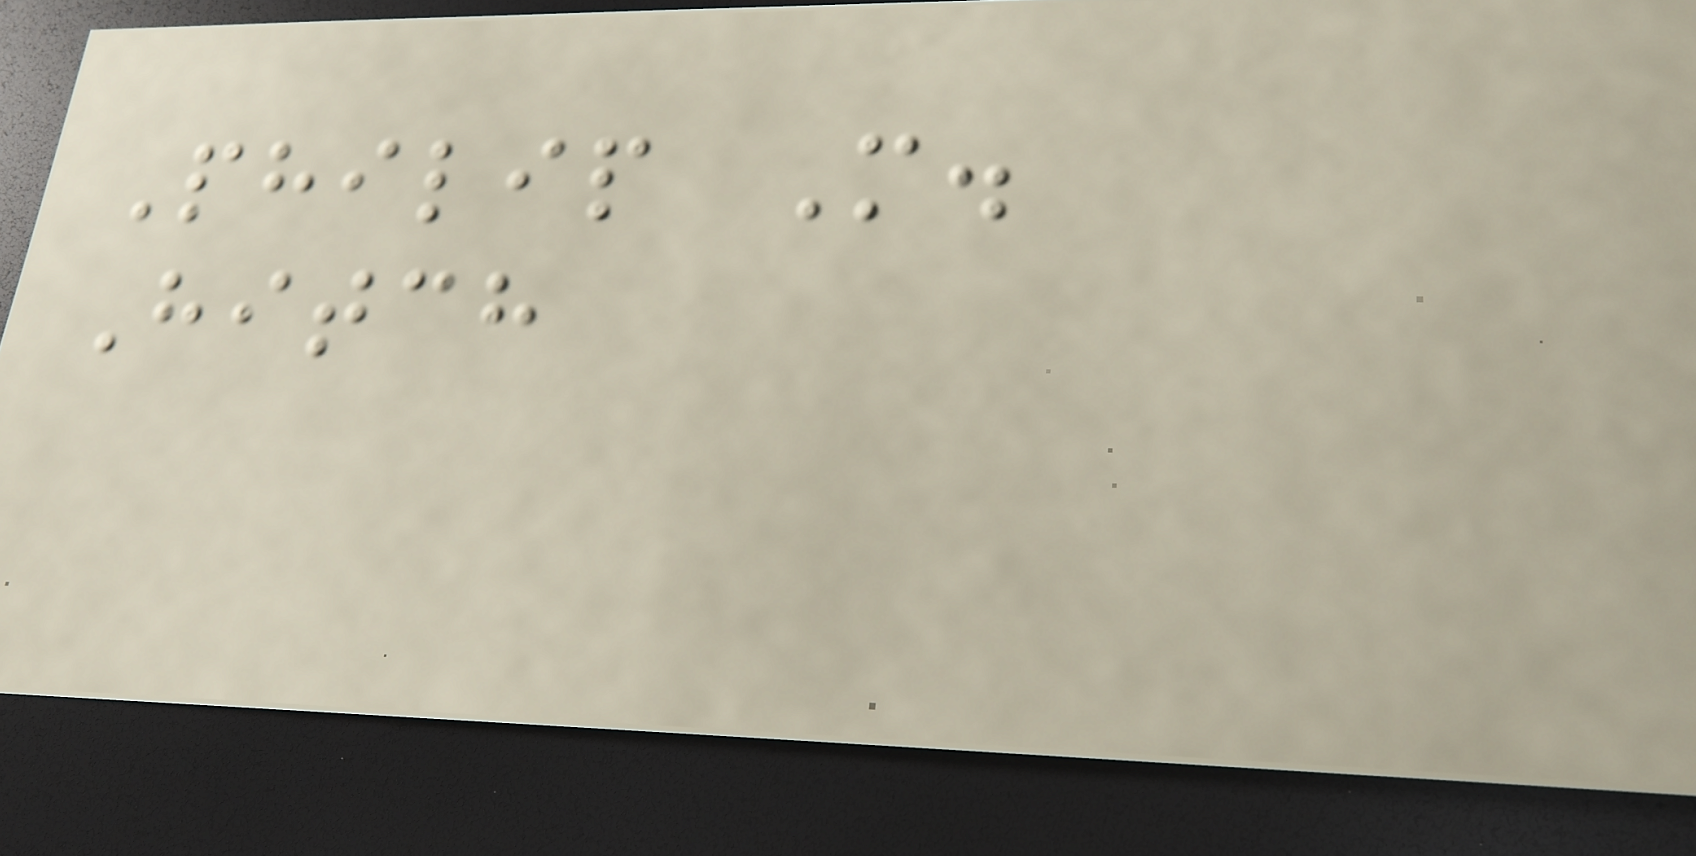Philip M.
Hitch
